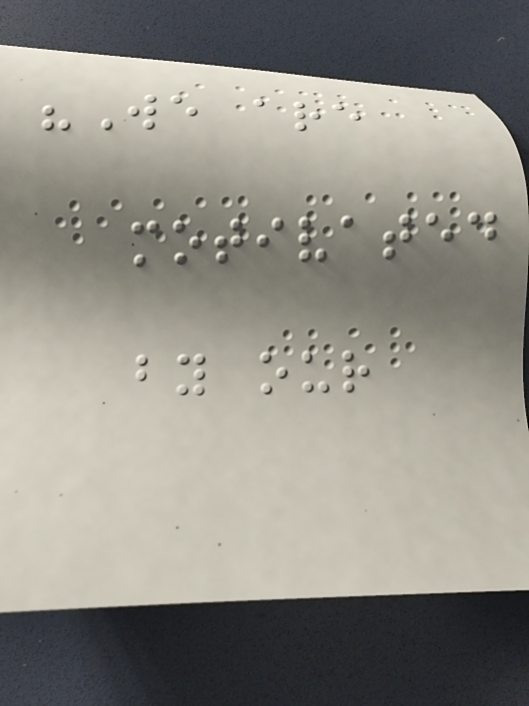"We are
motivated
by our
